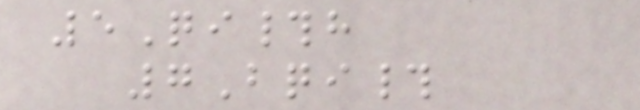5Qi#h
7Bqi#
